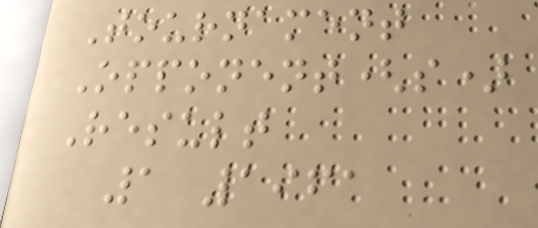Tournament
Opponent(s)
Result
1 1961
